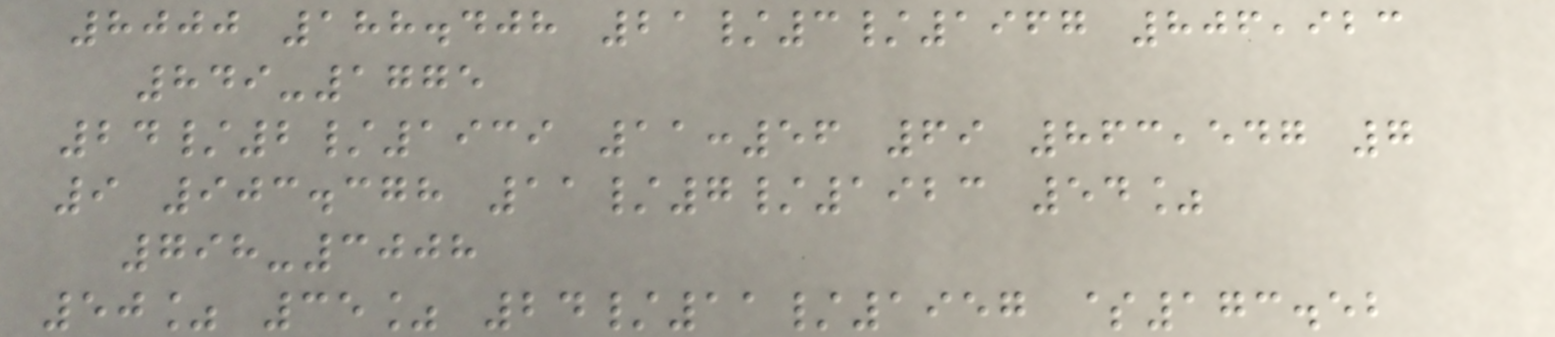8000 188.408 21/3/1967 806,923
849-1775
24/2/1939 11:56 69 863,547 7
9 903.378 11/7/1923 54%
798-3008
50% 35% 24/11/1957 $173.52
